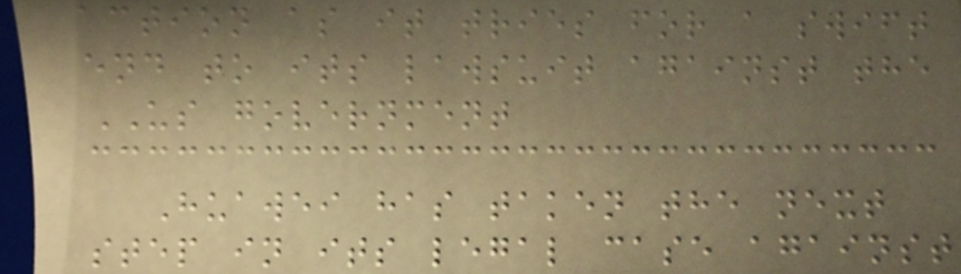action as it tries for a swift
end to its lawsuit against the
US government
Huawei has taken the next
step in its legal case against
